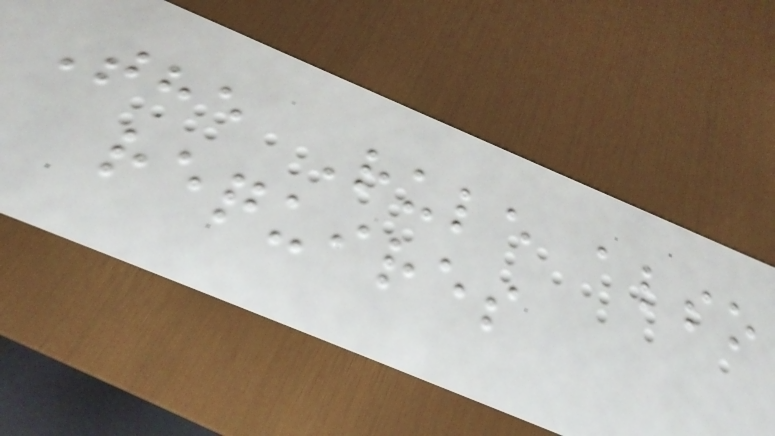The Rule also
requires
